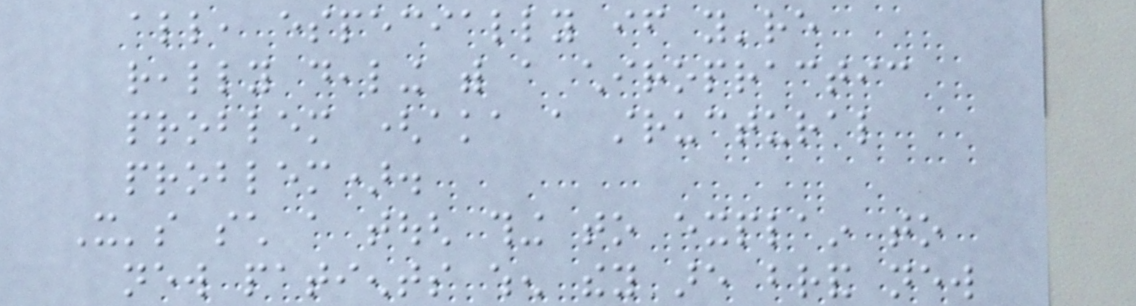all, especially if you're
really dealing with a chiropractic
problem (aka a structural
problem).
It's such a tough thing to explain to
new patients when they are brand new
